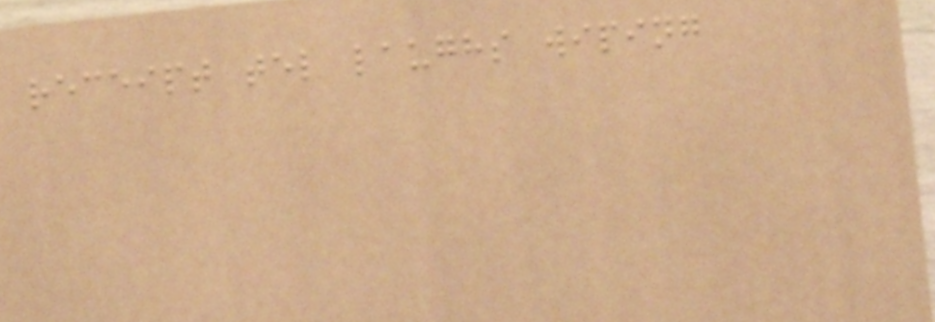receipt tel laughs wiping
